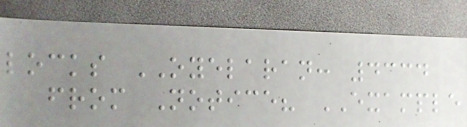locks OYELARAN: 4334
from Notice? EXAMPLE
